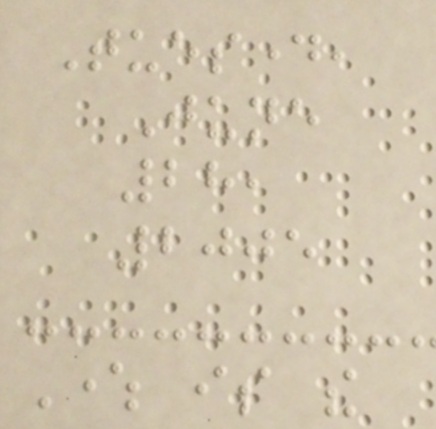Tuesday,
June
28,
2005
Where is the
